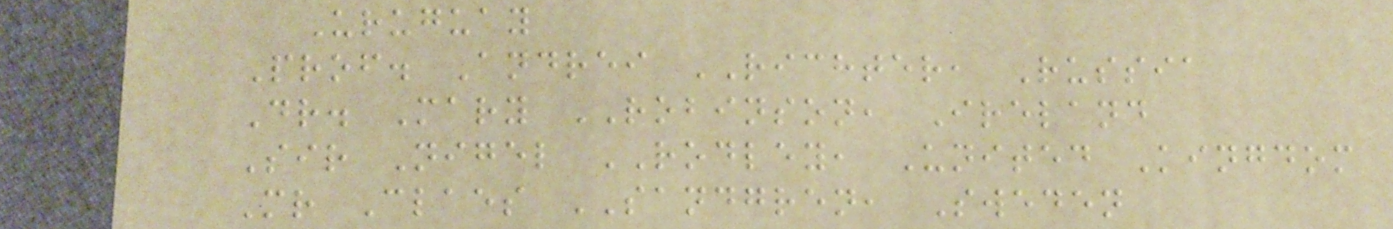Uruguay
Prof. Andrei RICHTER, Russia
Dr. Mary ROBINSON, Ireland
Sir Nigel RODLEY, United Kingdom
Mr Claes SANDGREN, Sweden
